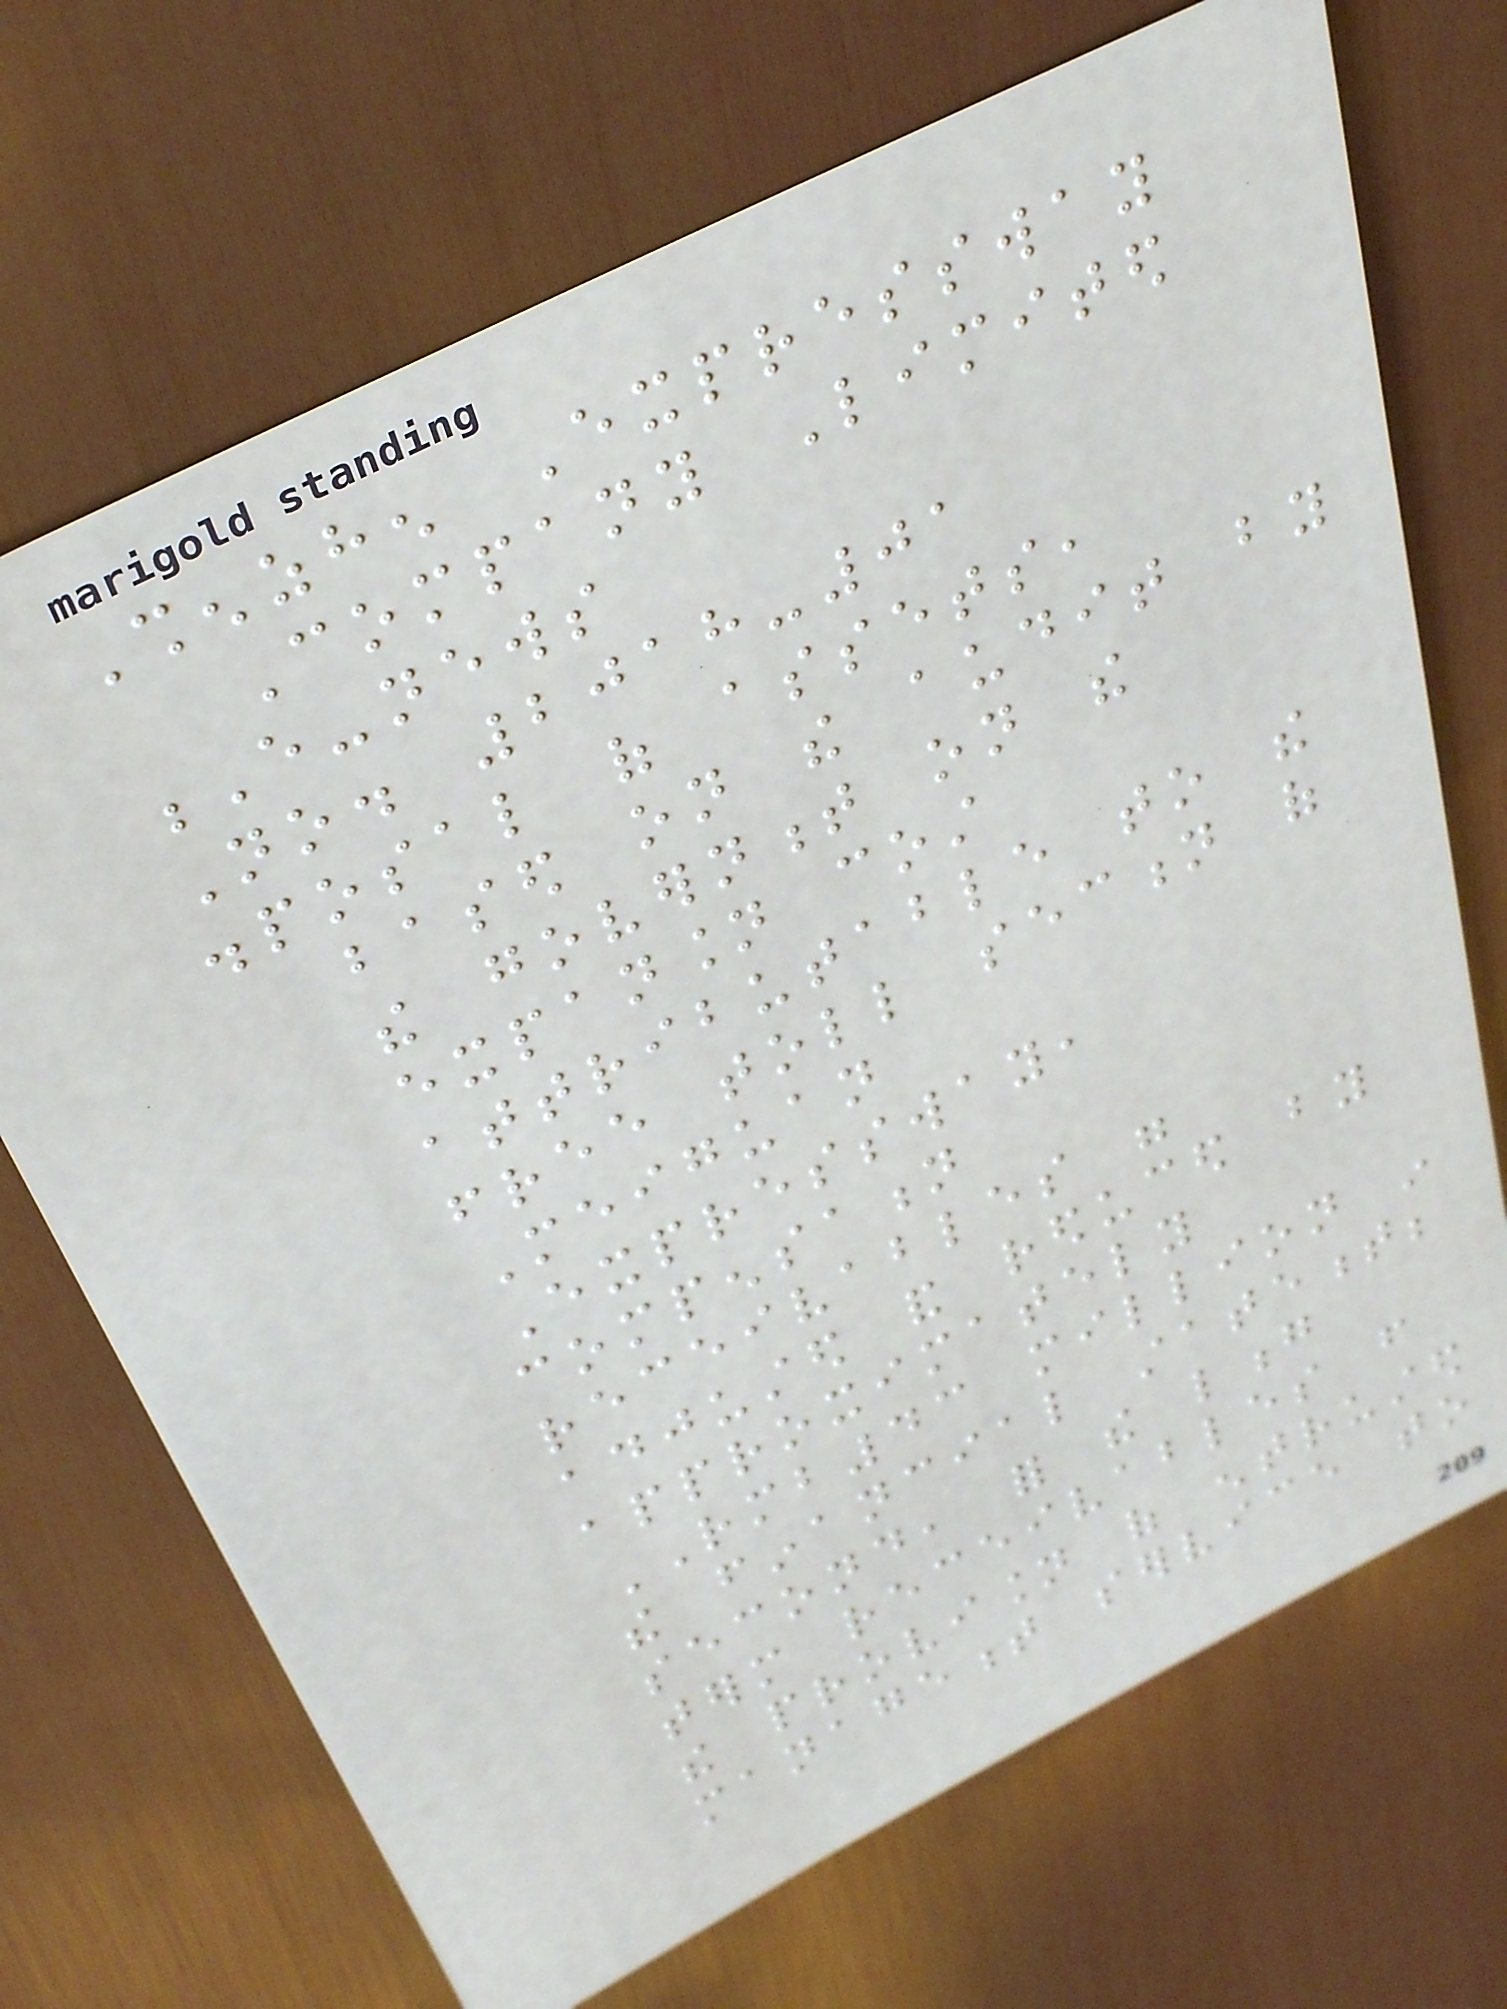Shenzhen Expressway
Company Limited
E-news
No. 2018-01
disposal of assets,
based on the audit by
the government on the
expansion cost
attributable to the
free toll section of
Meiguan
Expressway,
compensation
receivables were
adjusted and reduced by
approximately
RMB43 million in
the financial statement;
second, for the long
term receivables from
the provision of entrusted
management service to
